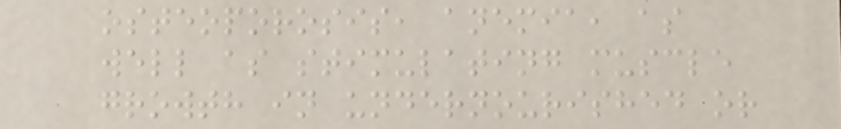osteoporosis, anemia, as
well as stimulating muscle
growth in undernourished or
